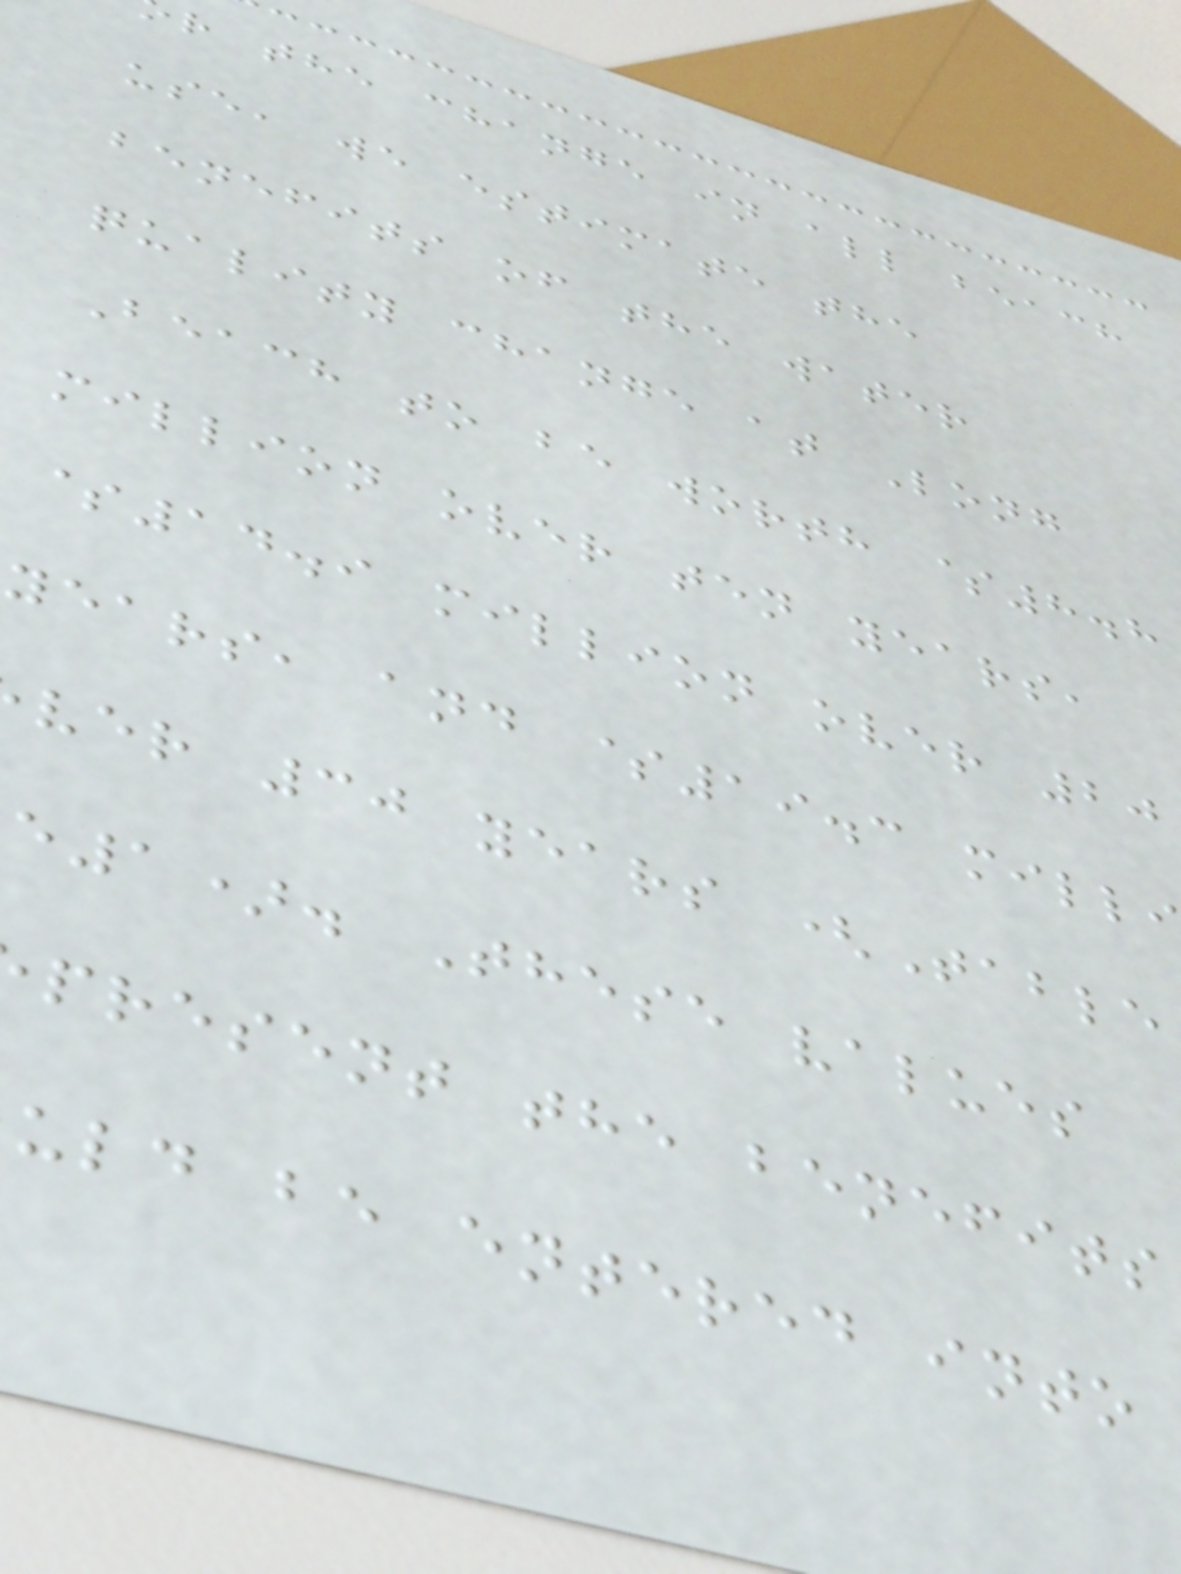r the change in all beach
use, we estimate the
benefits of the water
quality change at Long
Beach to be worth $8.8
million over ten years,
$14.9 million over 20
years, and $19.3 mill
ver 30 years (Table
e1). These values
present the benefits
uld be entered into
